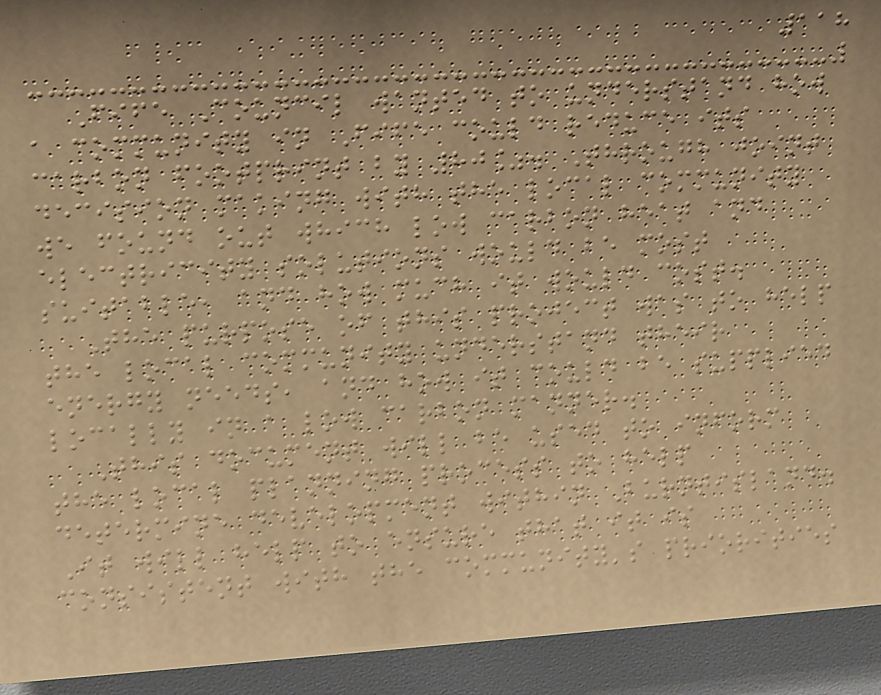118
Fife Council wanted to understand how
a community in Fife could reduce its
carbon footprint by 80%. Through joint
decision making with the local community
we found out which low carbon heat and
electricity solutions would be most
suitable, and how much it would cost.
The purpose of this project was to help
the local community understand their
energy needs, and how it could be supplied
locally in a low carbon manner.
This document will be used to inform
the local planning process to help
determine development within Burntisland.
It will help to ensure that it is
consistent with the community's priorities
